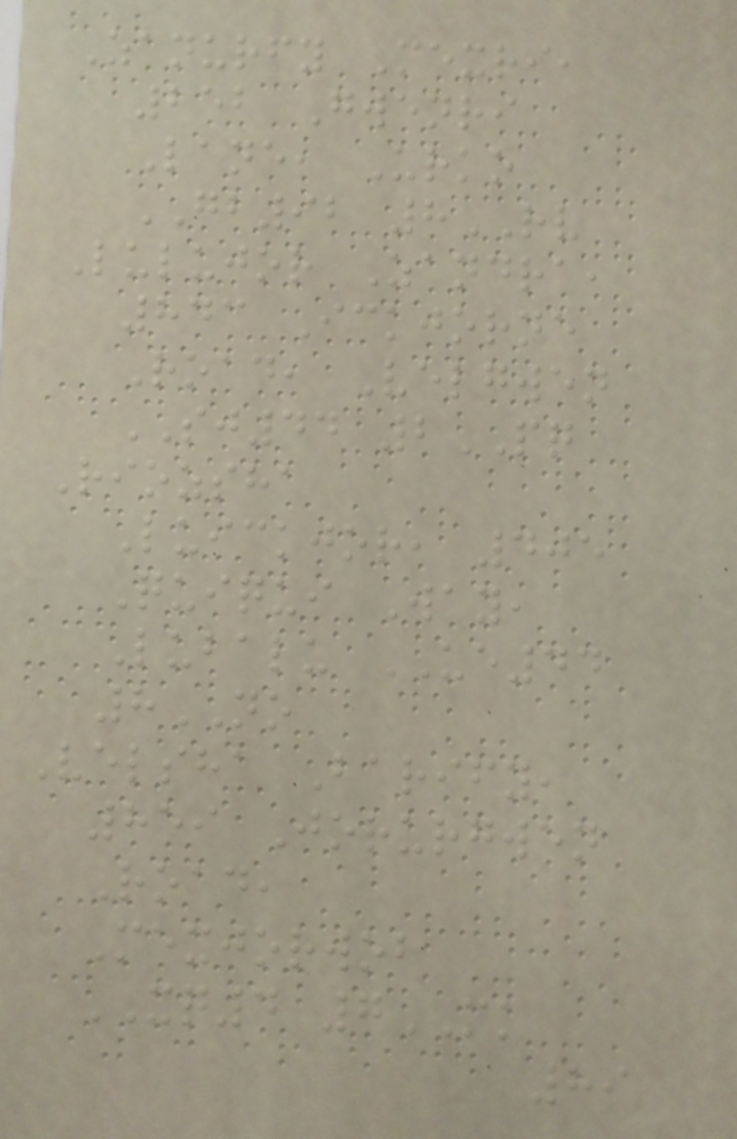Zanurfy Mexri,
252 Gwenri
Lane, Urko
GB92 8RV
Lulujor Zandra,
843 Ickjorne
Road, Velgwen
SJ44 2PQ
Riozsha
Luickjor, 405
Quiqui Way,
Lubalu UE44
8NO
Velsha Barify,
859 Jorurgwen
Road,
Mexjorwob
XQ4 7MK
89
